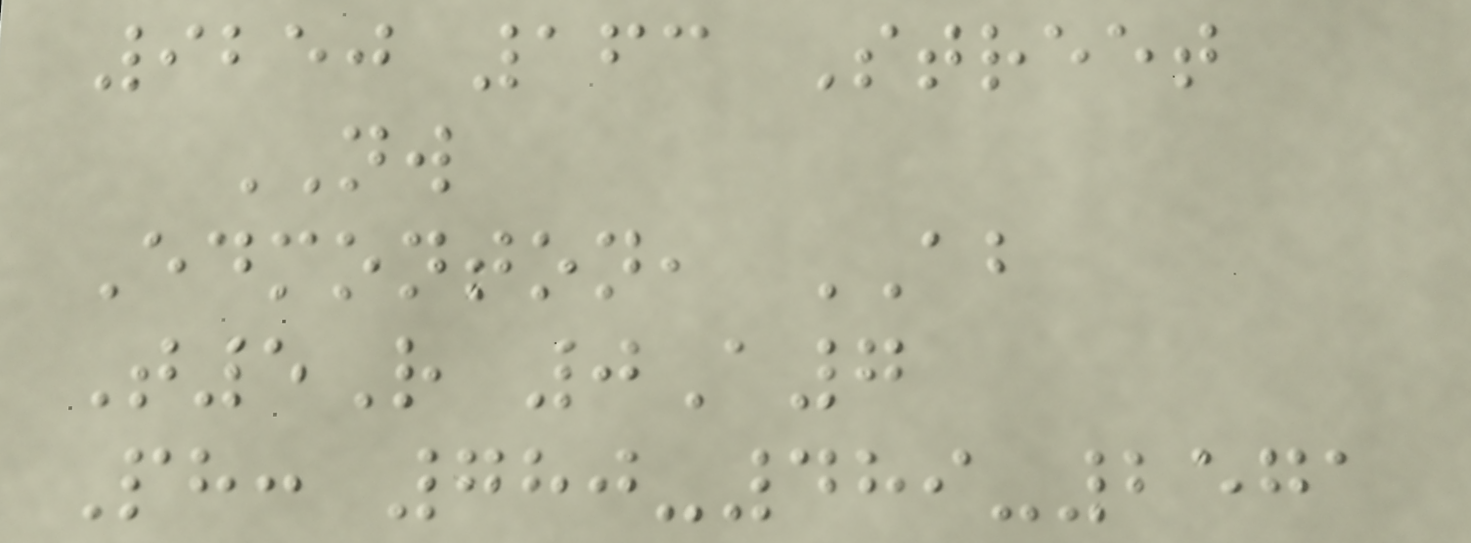9250 163 Street
NW
Edmonton, AB
T5R 0A7
Ph: 780-489-2571
